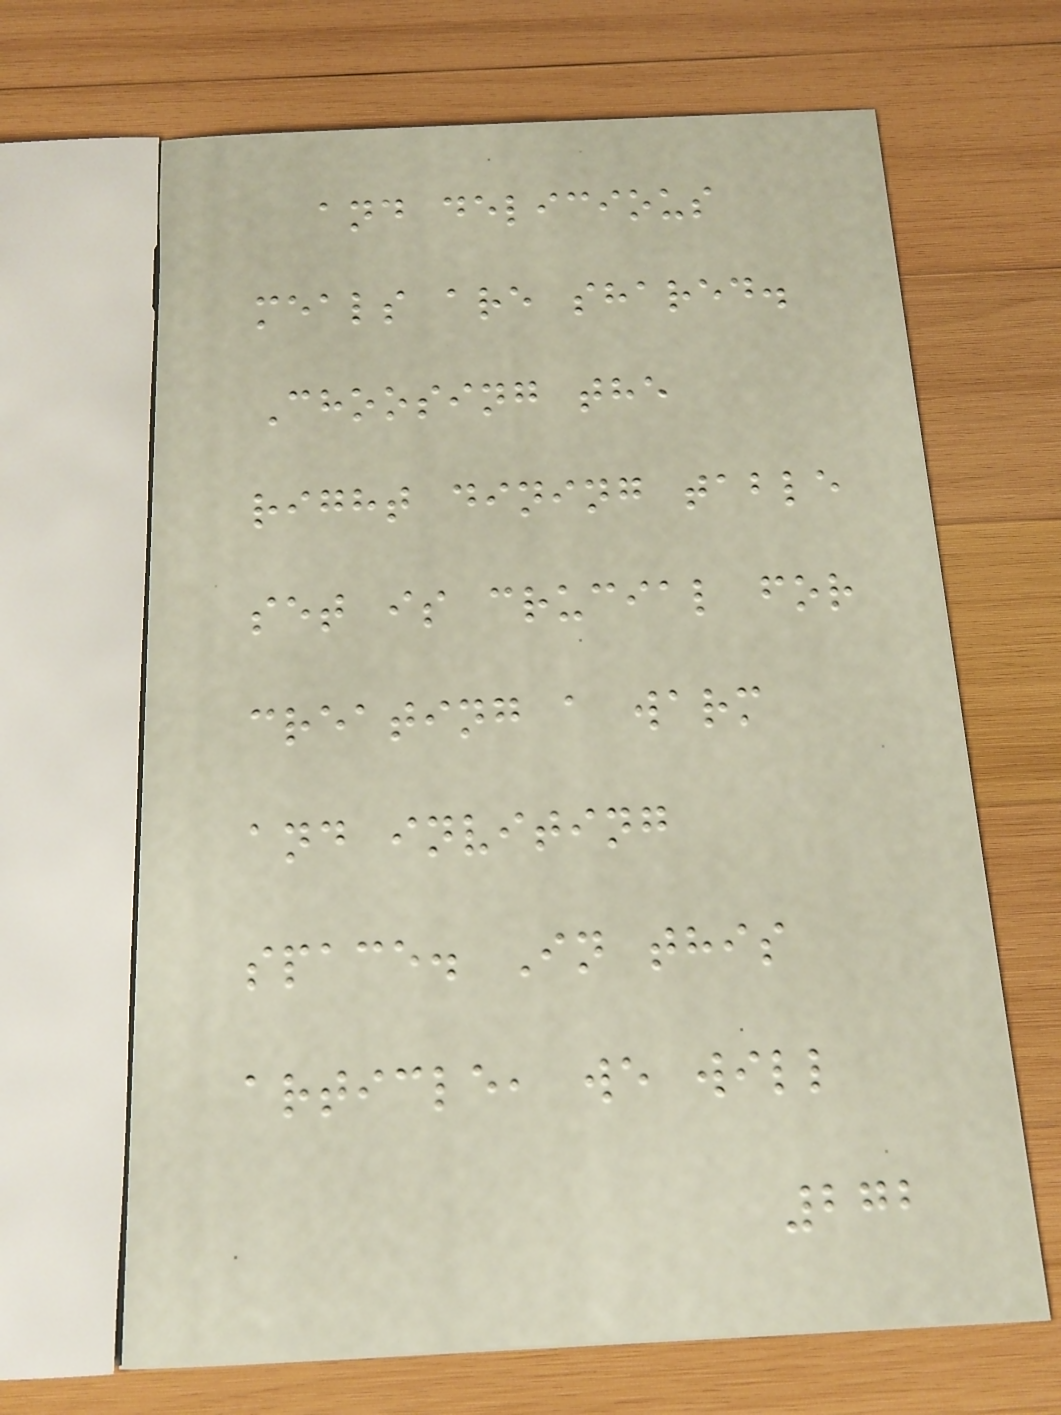and delicious
meals are shared.
Choosing the
right dining table
set is crucial for
creating a warm
and inviting
space. In this
article, we will
272
